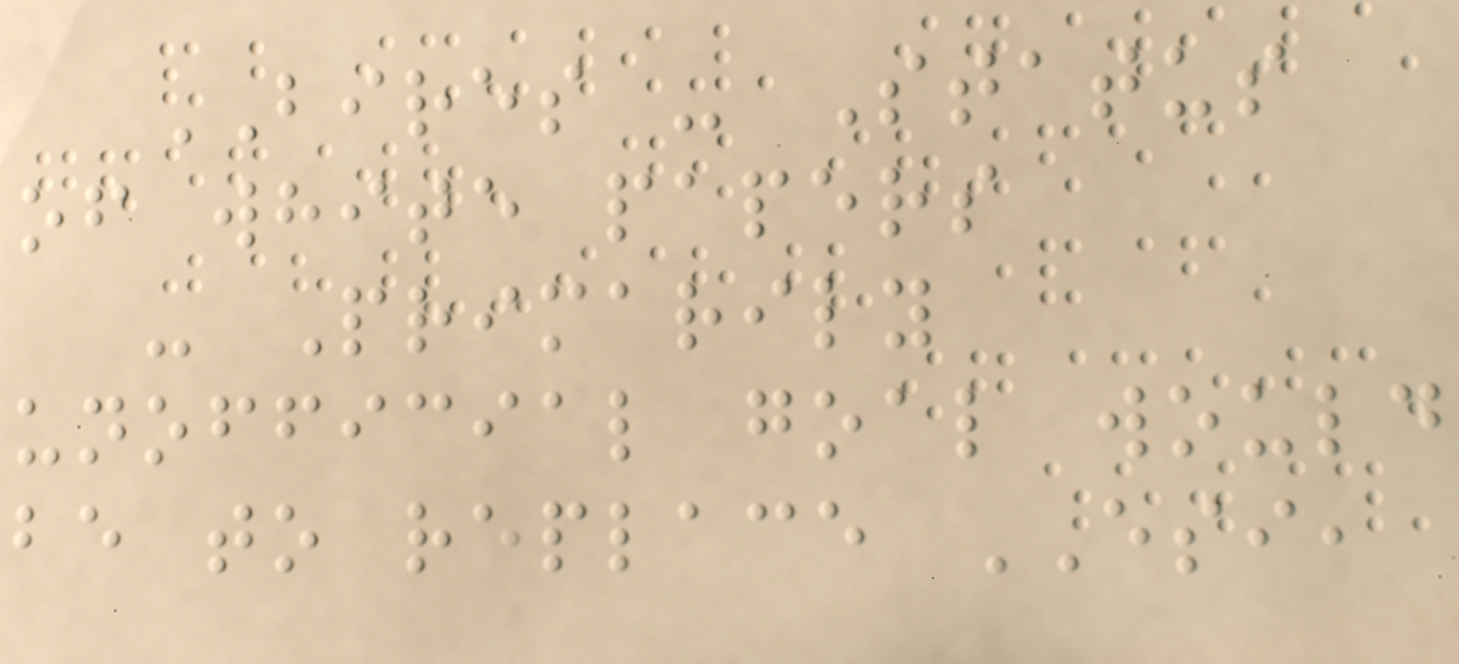BIRES - Status
of white papers
- Primarily
unofficial goal would
be to replace ESI,
